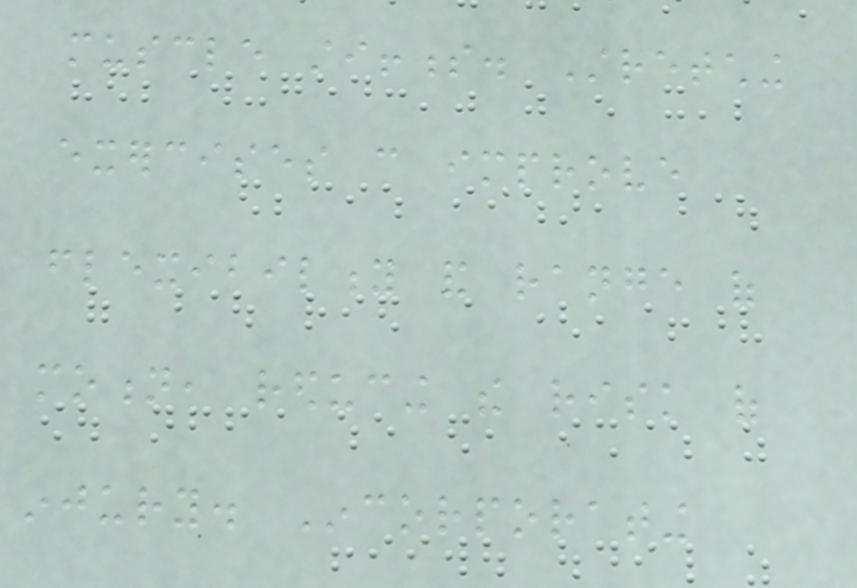muscle stiffness. Stretching
exercises can improve
flexibility and range of
motion, reducing the risk of
injury. Incorporating
